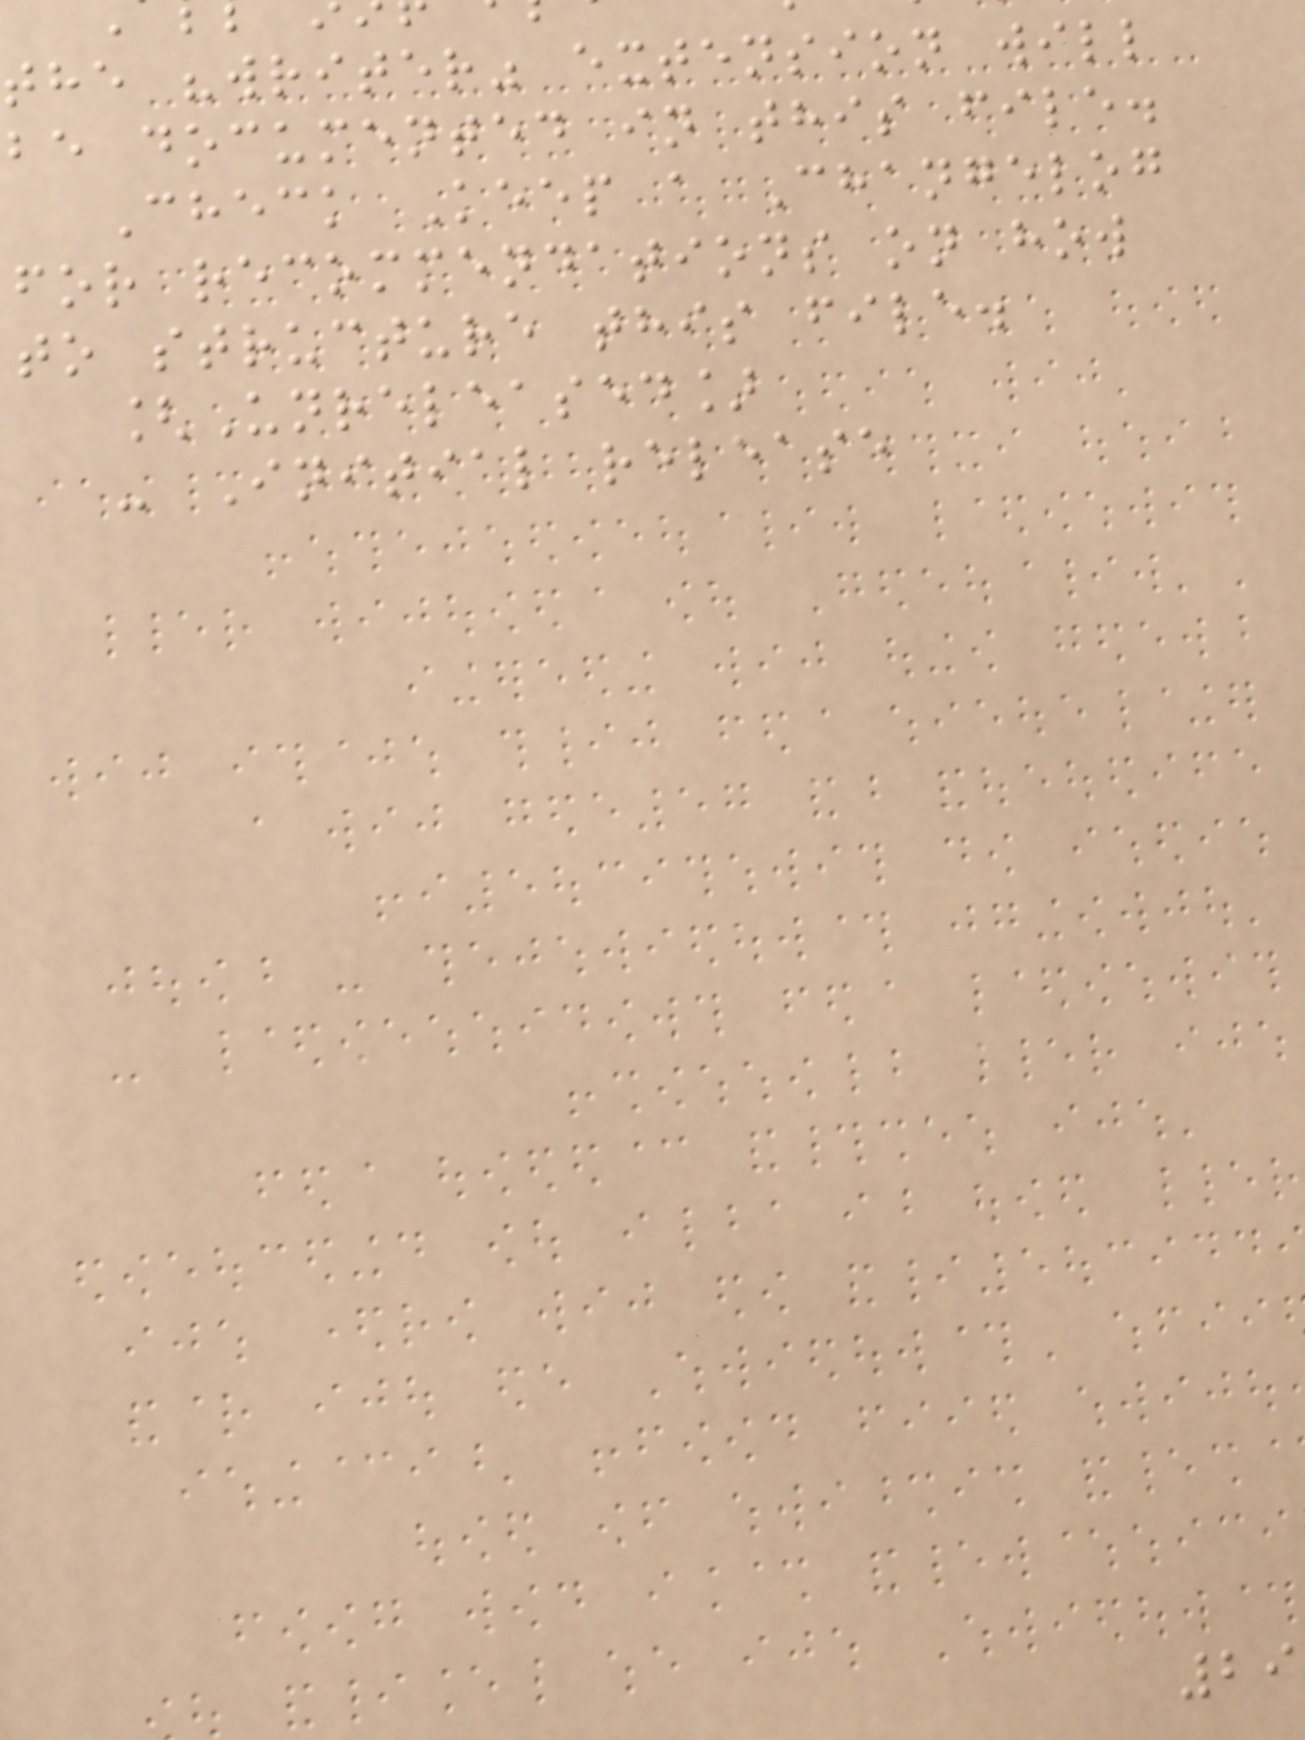the "writer" extension will
be documented in this file.
Check Keep a Changelog
for recommendations on how
to structure this file.
[Unreleased]
- Initial release
